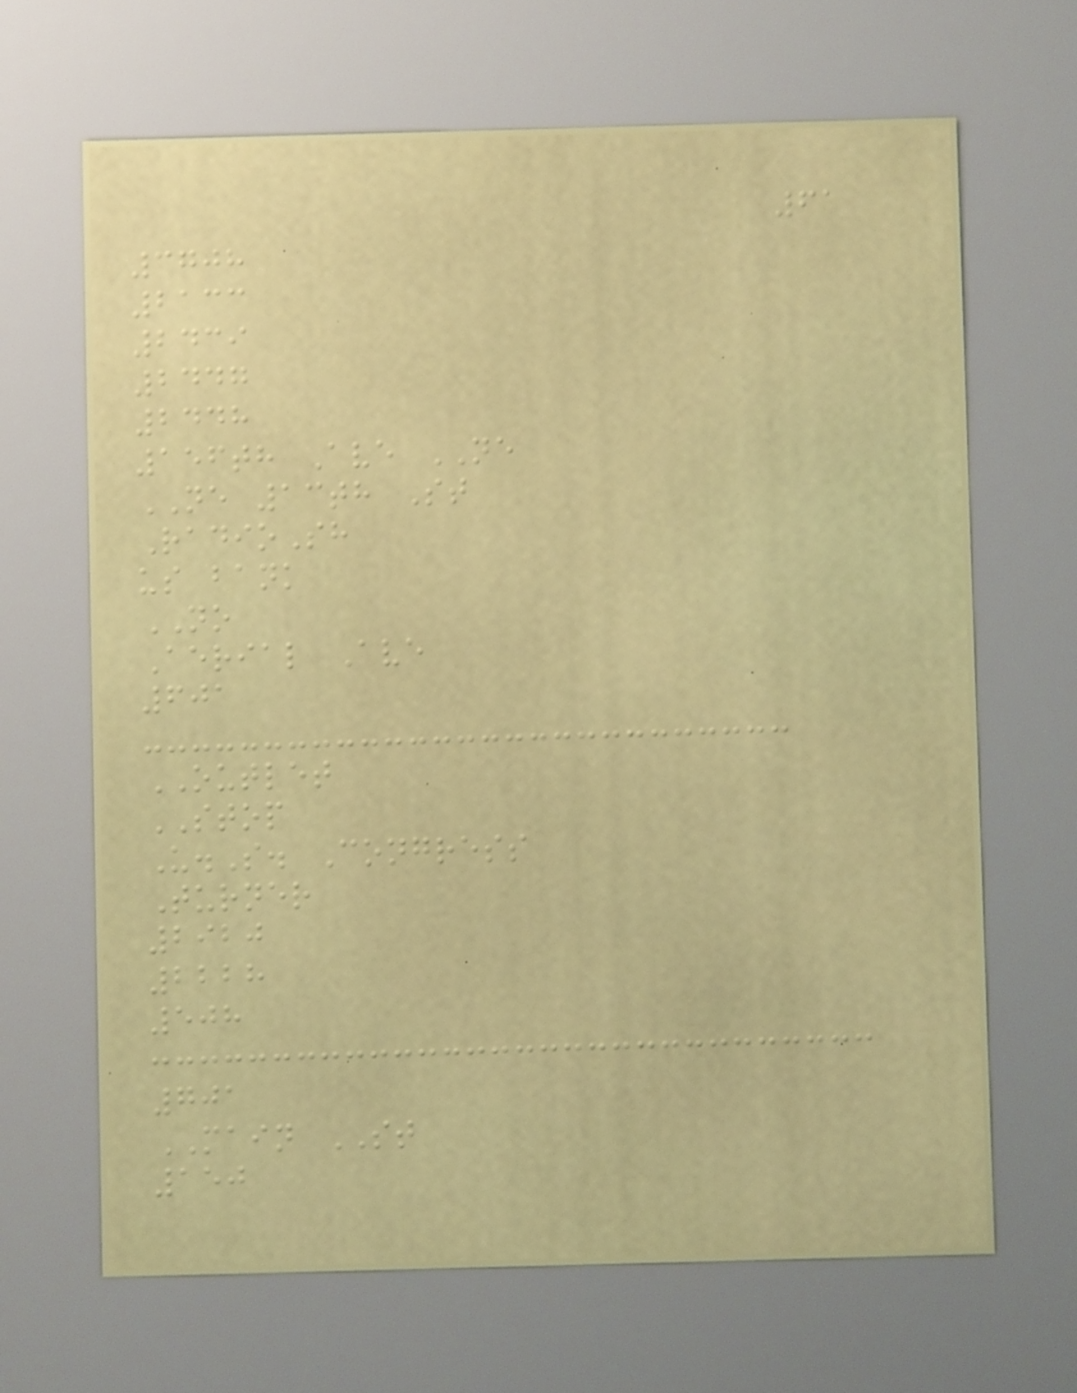61
3708
2133
2439
2447
2448
156th Ave NE
NE 13th St
RadioSh
us bank
NO
Aerial Ave
601
OUTLET
STOP
U.S. Congress
Turner
2920
2228
508
701
MAIN ST
150
